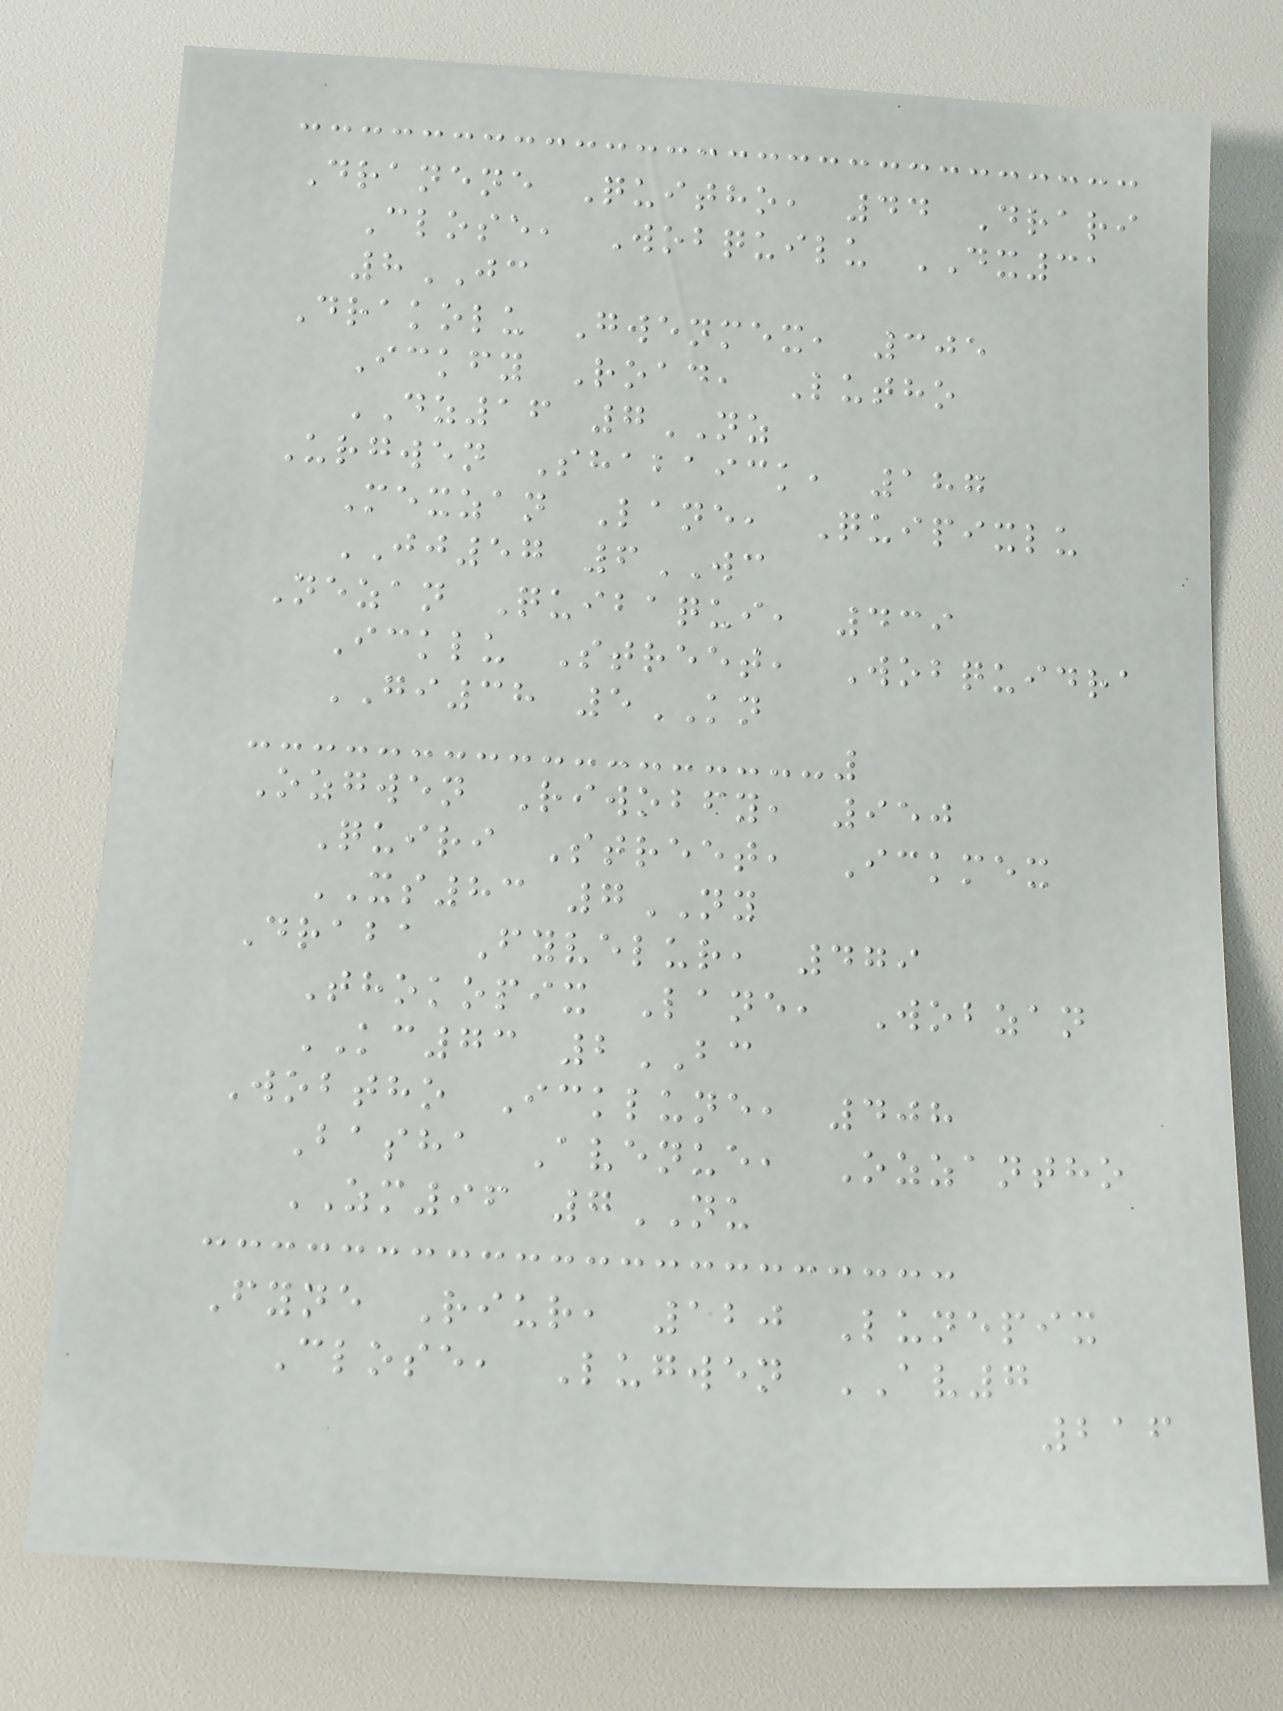Dranene Quitho, 44 Drari
Close, Wobquilu DX31
8JC
Drakolu Gwenmex, 305
Ickfy Road, Lutho
DZ16 7NZ
Urgwen Shabaick, 187
Mexzan Lane, Quipixlu
JJ57 6WC
Nezan Quibaqui, 439
Icklu Street, Wobquidra
GI38 5KN
Ozgwen Riwobfy, 950
Quiri Street, Ickmex
XS83 7NY
Draba Fyvelur, 479
Thokopix Lane, Wobzan
KC73 2BC
Wobtho Icklune, 408
Basha Avenue, Ozzantho
ZM96 7NU
Fyne Riur, 120 Lunepix
Close, Lugwen AV7
216
